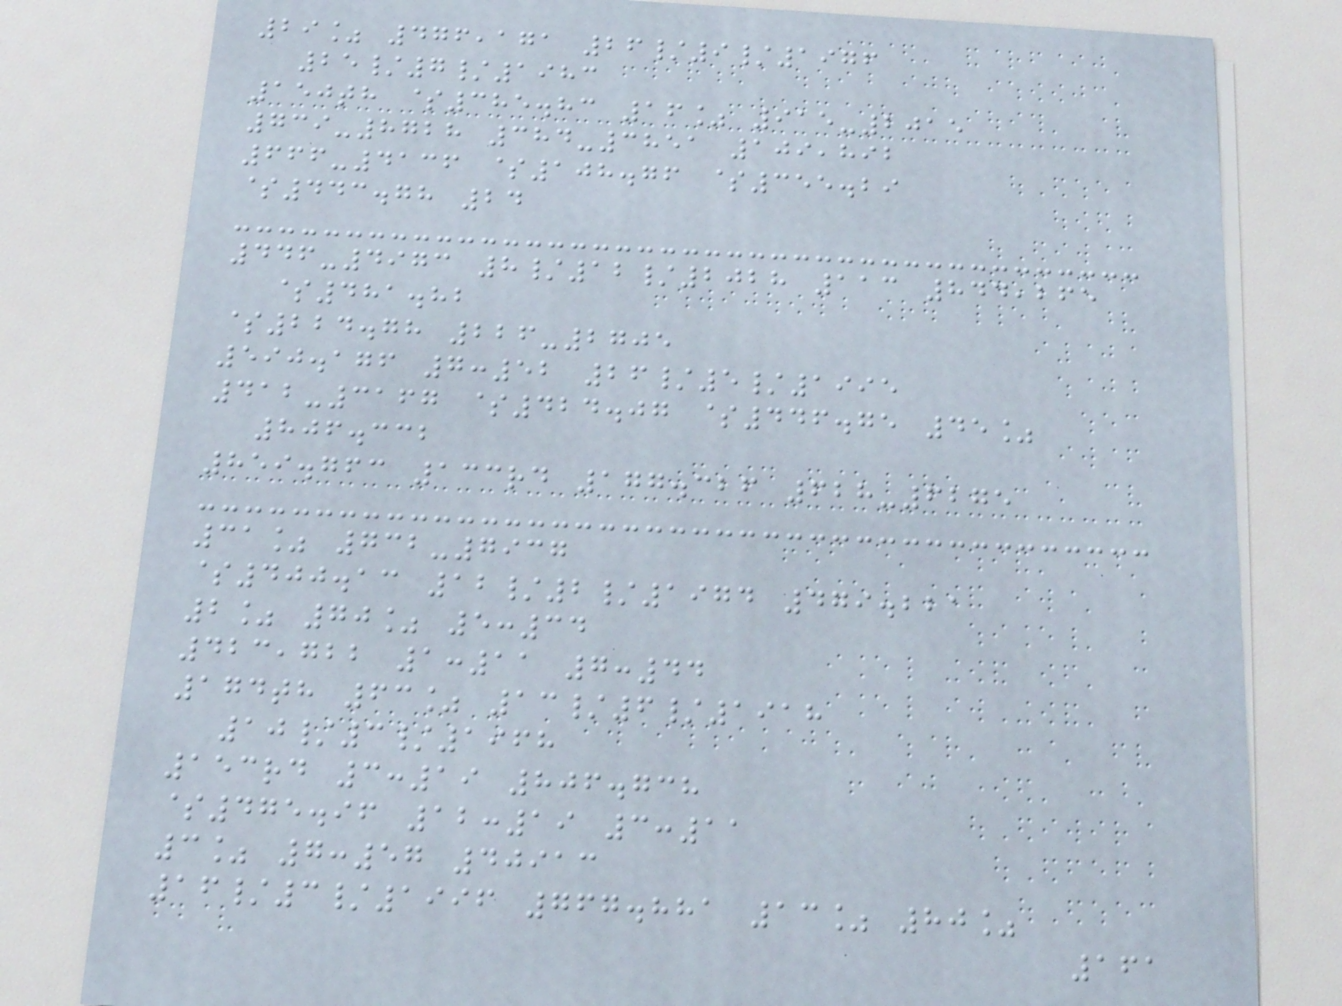29% 476,171 26/9/1976
25/7/1983
150th $385.83 16% 915-2015
739-8728 384-3851 109,892
666-4136 $108.76 $355.29
$443.78 24
446-4973 8/12/2028 113 844,265
$481.82
$224.78 226-2705
590.176 7:52 26/5/1995
412-3167 $424.07 $446.75 45%
806.332
859.763 133rd 177.326 628-6275
31% 732-7937
$400.13 12/2/1974 479.221
2% 70% 5:34
423,722 1:11 7:44
174th 63% 13/6/1918
10/3/1968
153rd 3:19 806.738
$475.96 12:19 3:11
3% 7:57 40913
16/3/1996 767.881 13% 80%
161
